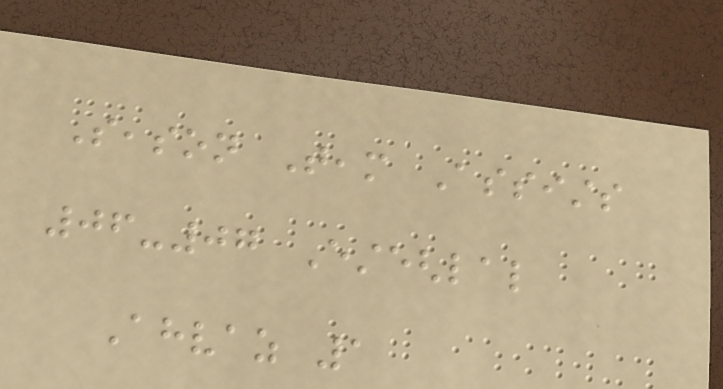Season Team Assists
06-07 Esteghlal
Ahvaz 1
